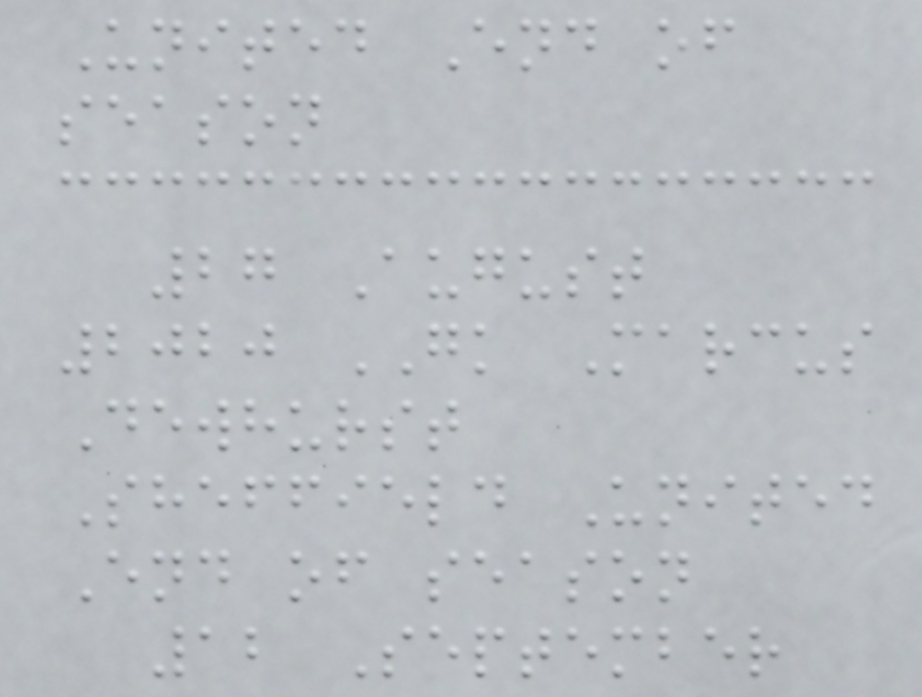United End of
season
27 August
2020 GK Marcus
Dewhurst
Sheffield United
End of season
12 September
